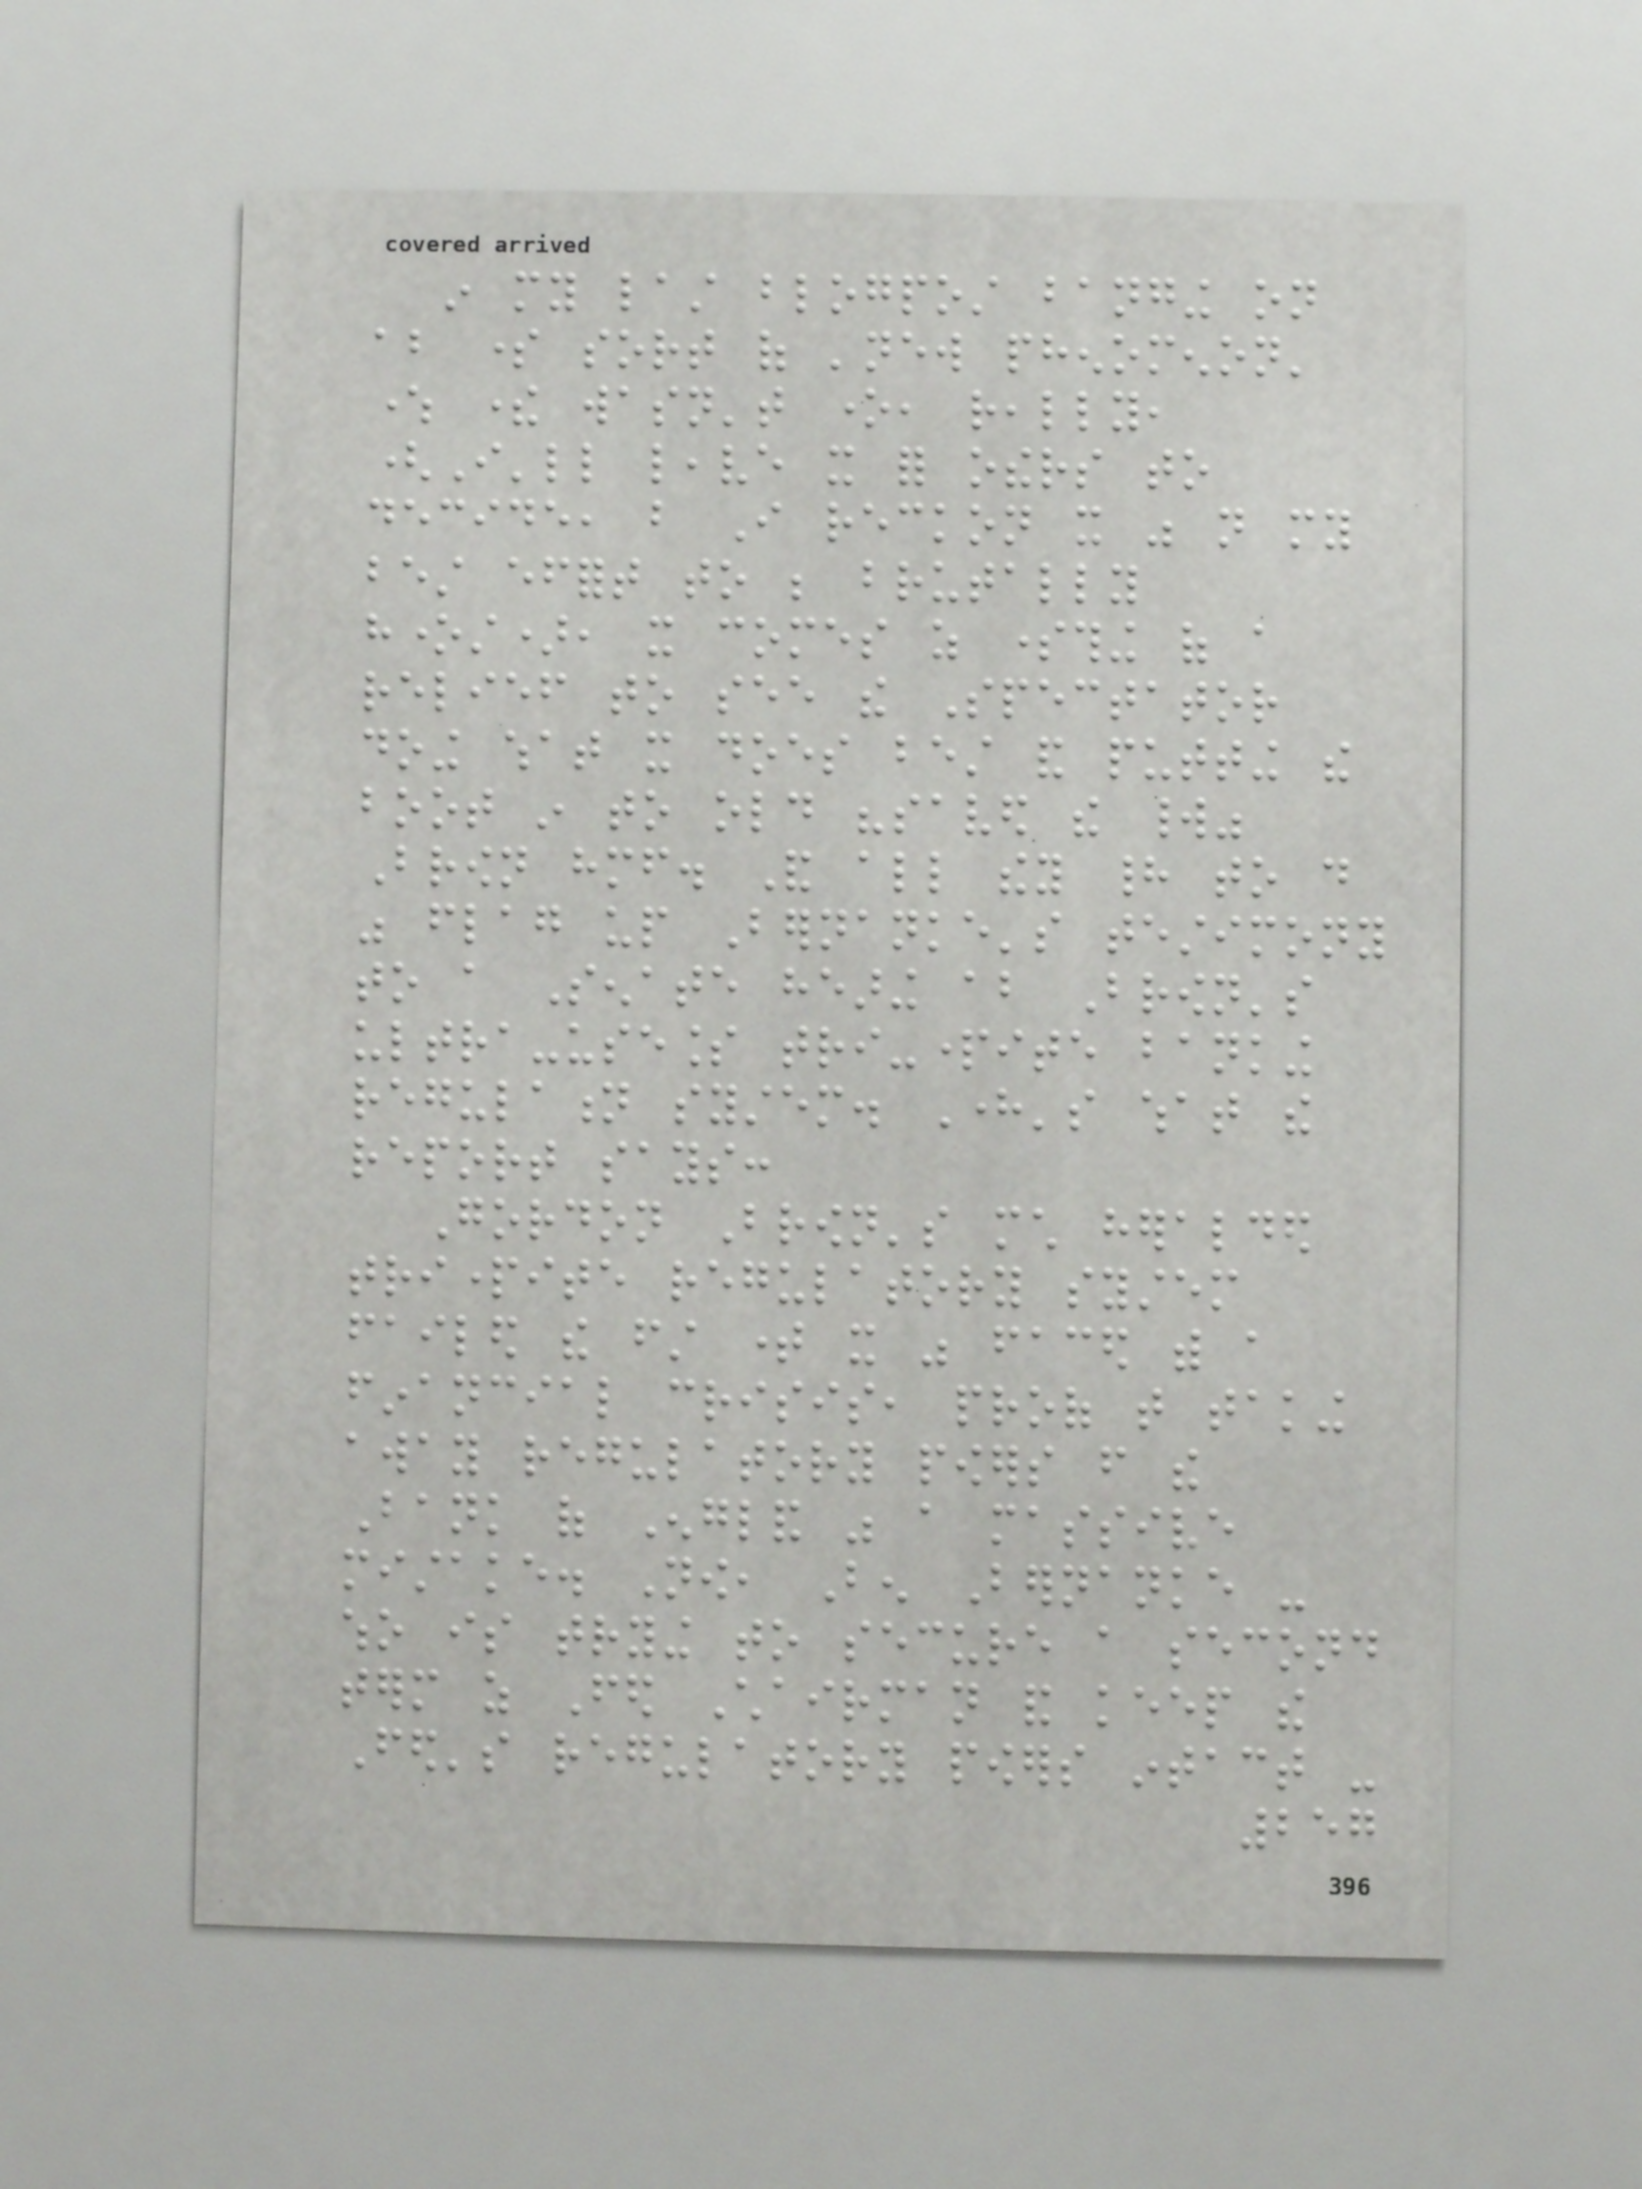in my last blogpost banging on
about some sort of 'new phenomenon'
where there wasn't one, really,
(I'll leave it for others to
decide, but I reckon it was not my
best effort to be brutally
honest), it comes as something of a
relief to see the Spectator
doing what it does best and putting the
boot in to old "saved the world"
Brown himself. And all they had to do
was flag up Bernanke's testimony
to a Senate hearing about Brown's
ultra-useless tri-partite banking
regulation system. Here's what the
report says:
Gordon Brown's much heralded
tripartite regulatory system
failed the first time it was faced with a
financial crisis, proof that taking
away regulatory powers from the
Bank of England was a massive
mistake. Now, Ben Bernanke -
who is trying to secure a second
term as Fed Chairman and keep the
Fed's regulatory powers intact -
257
